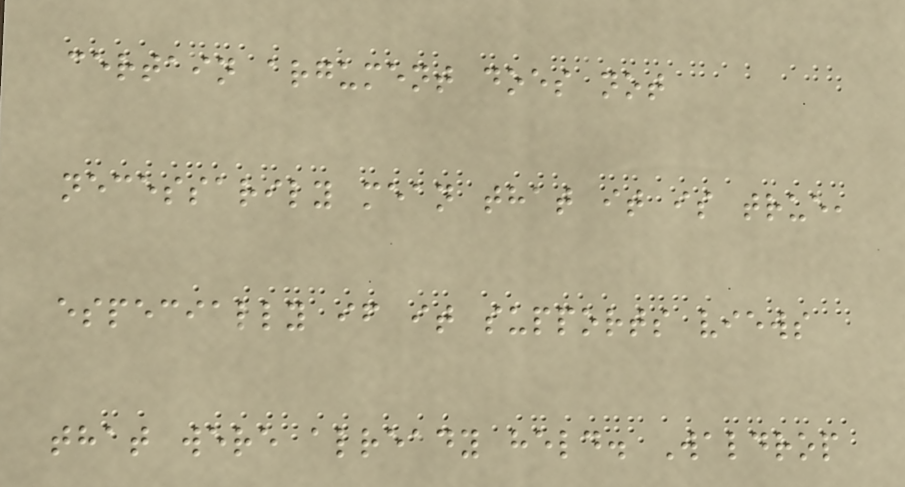certain argument does not
necessarily mean that it is true,
especially if it supports views
that were already held. Waldrop
